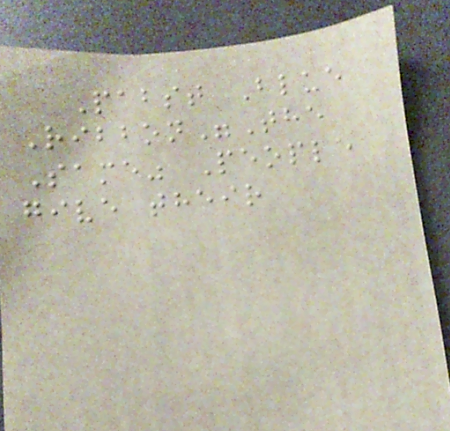Pabst Blue
Ribbon"The
Same" People
give their
